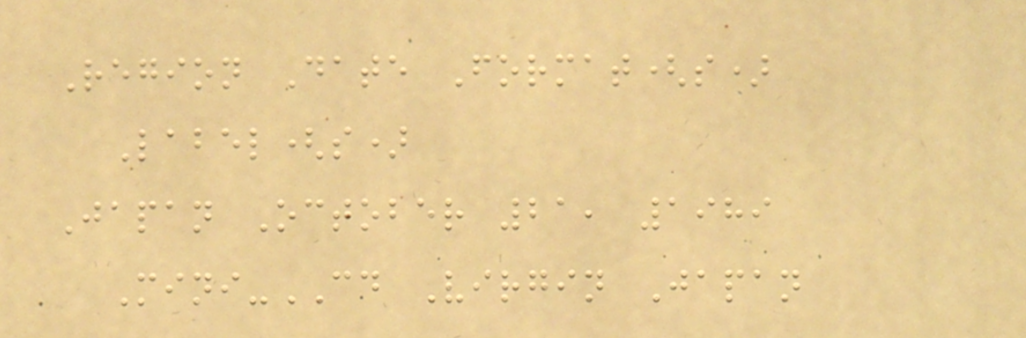Region Date Format(s)
Label(s)
Japan October 21, 1989
Mini-CD Virgin Japan
